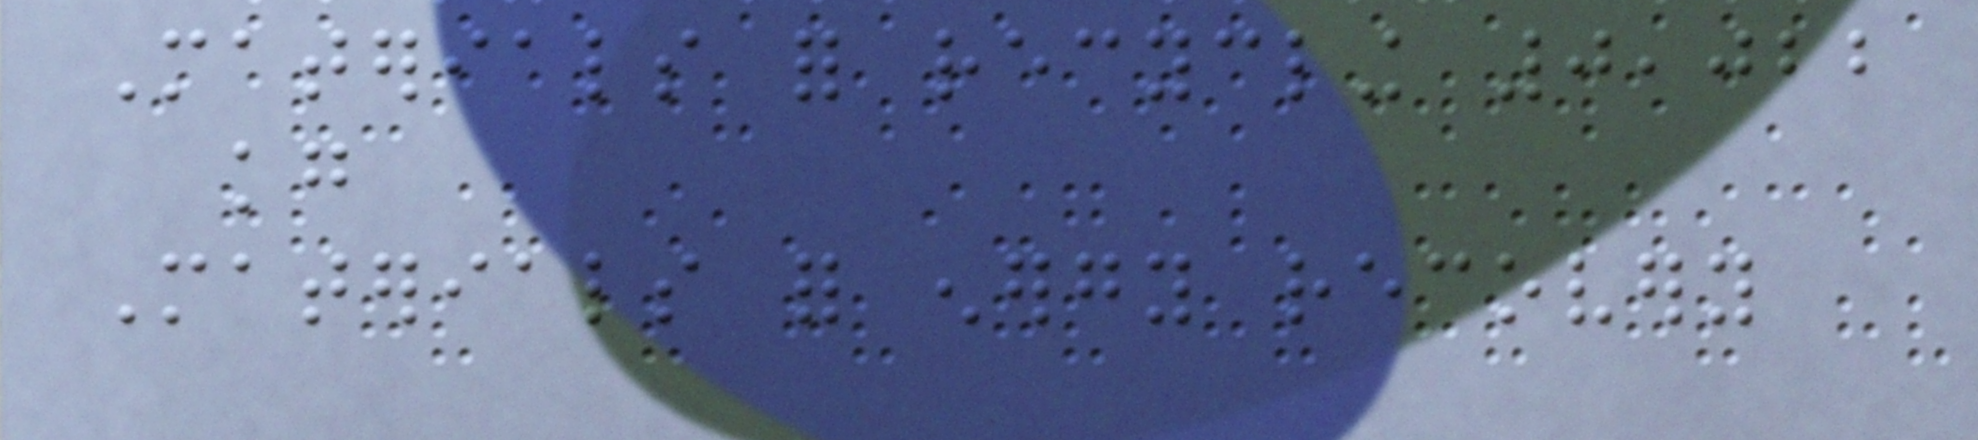Materials for recycling 0,022
kg
Materials for energy recovery
